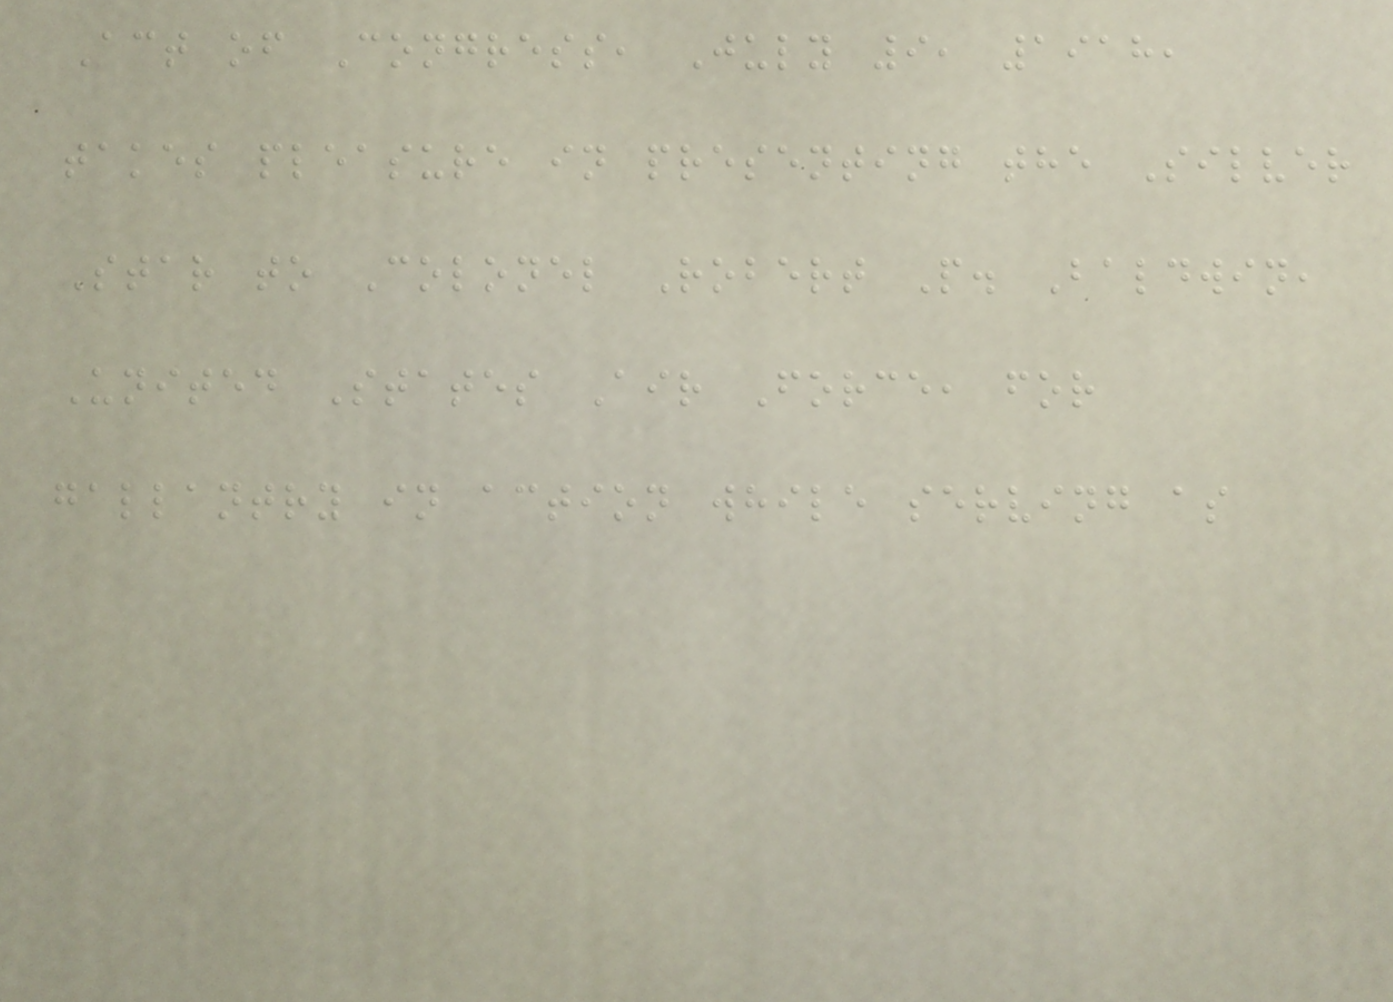Act of Congress, July 9, 1918,
takes pleasure in presenting the Silver
Star to Colonel Robert P. Baldwin,
United States Air Force, for
gallantry in action while serving as
